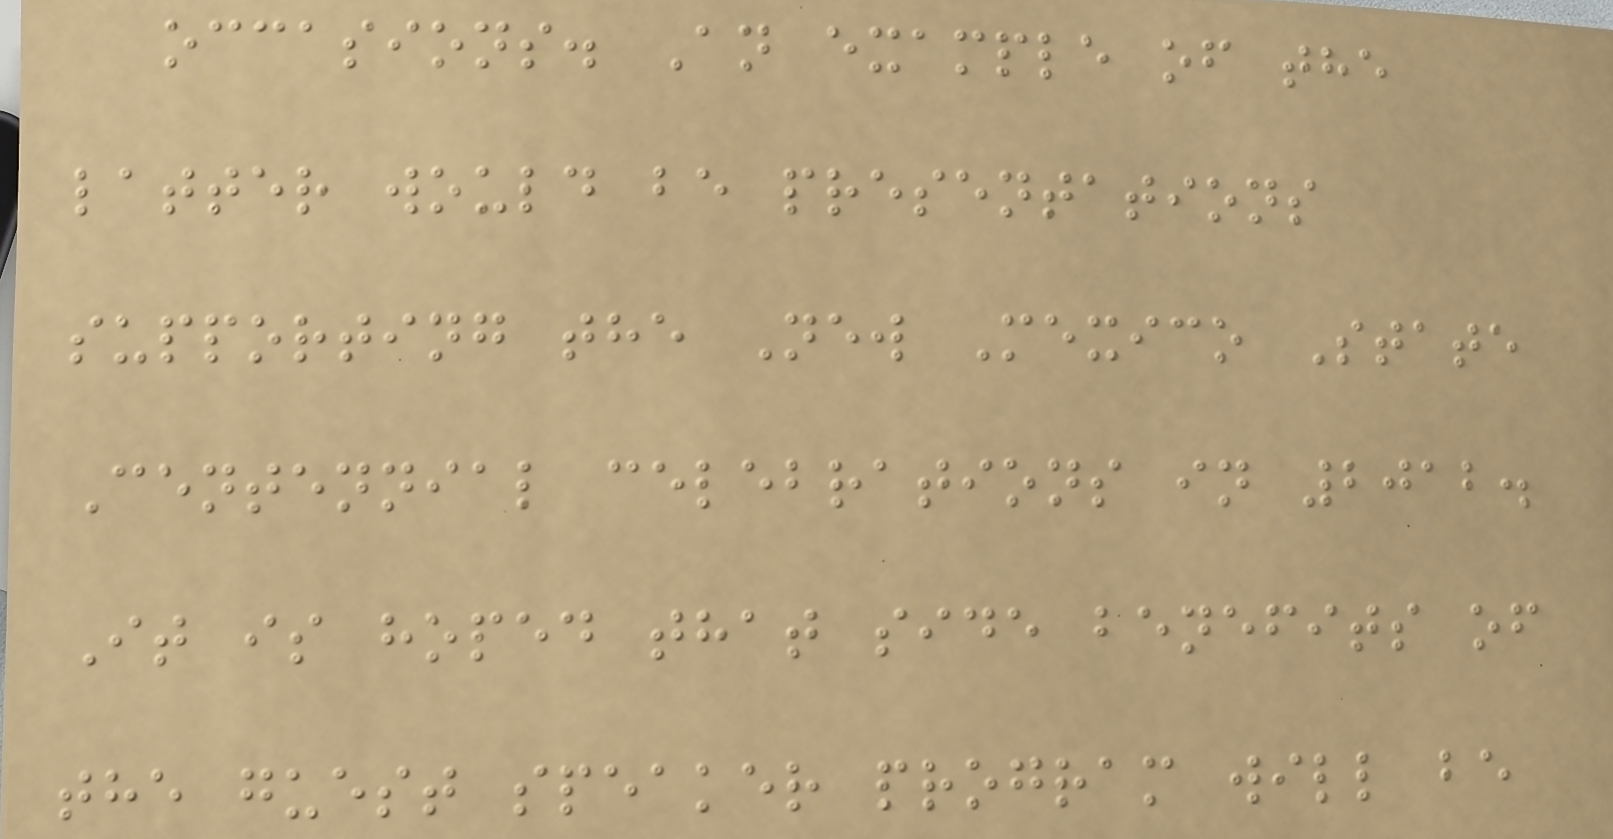occasions. An example of the
latter would be presentations
supporting the New Mexico State
Centennial celebrations in 2012.
It is hoped that side benefits of
the guest speaker program will be
